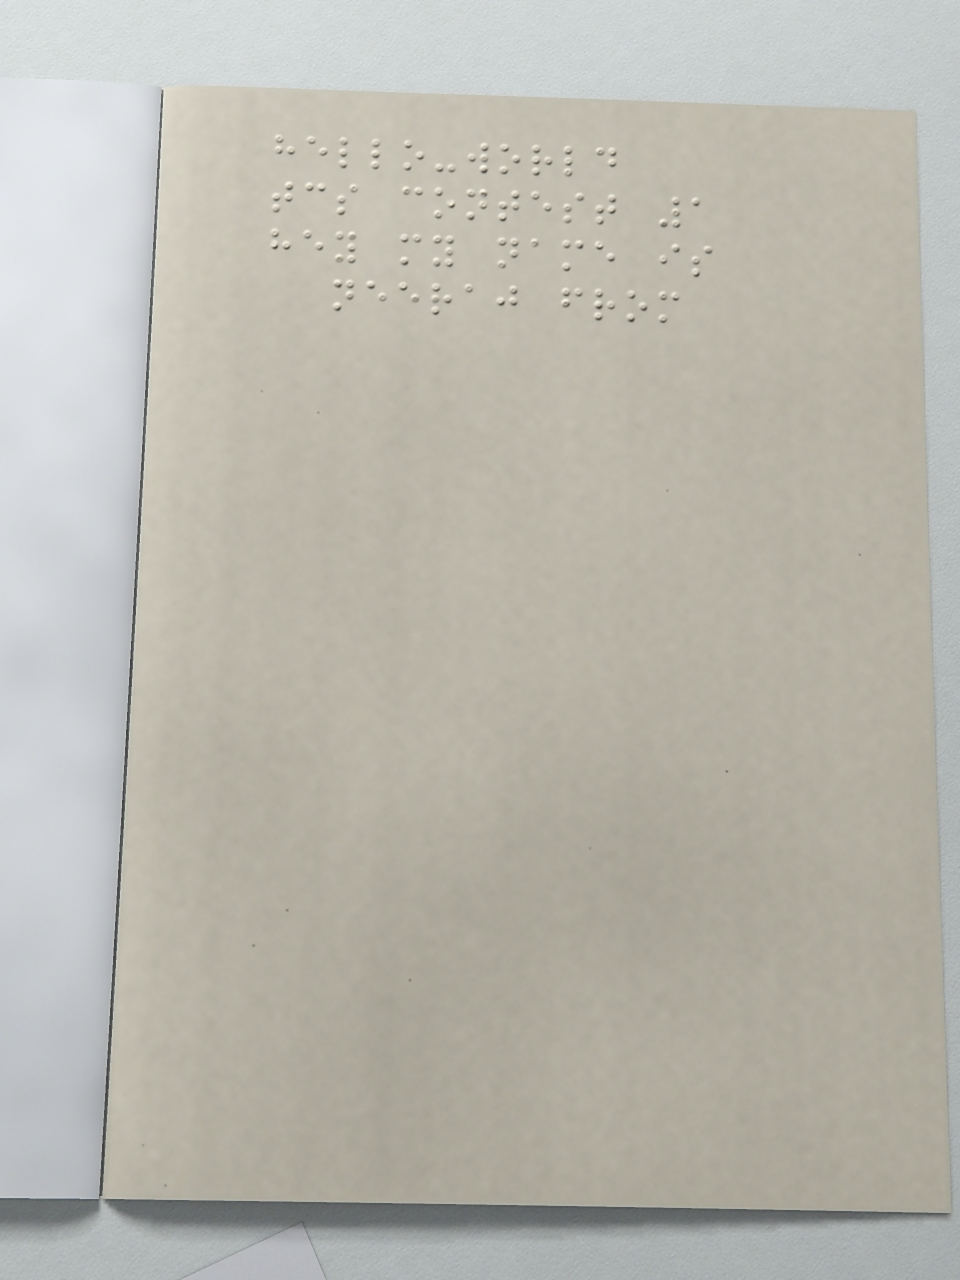hello-world
tcs contest 1
hey my name is
neeraj from
